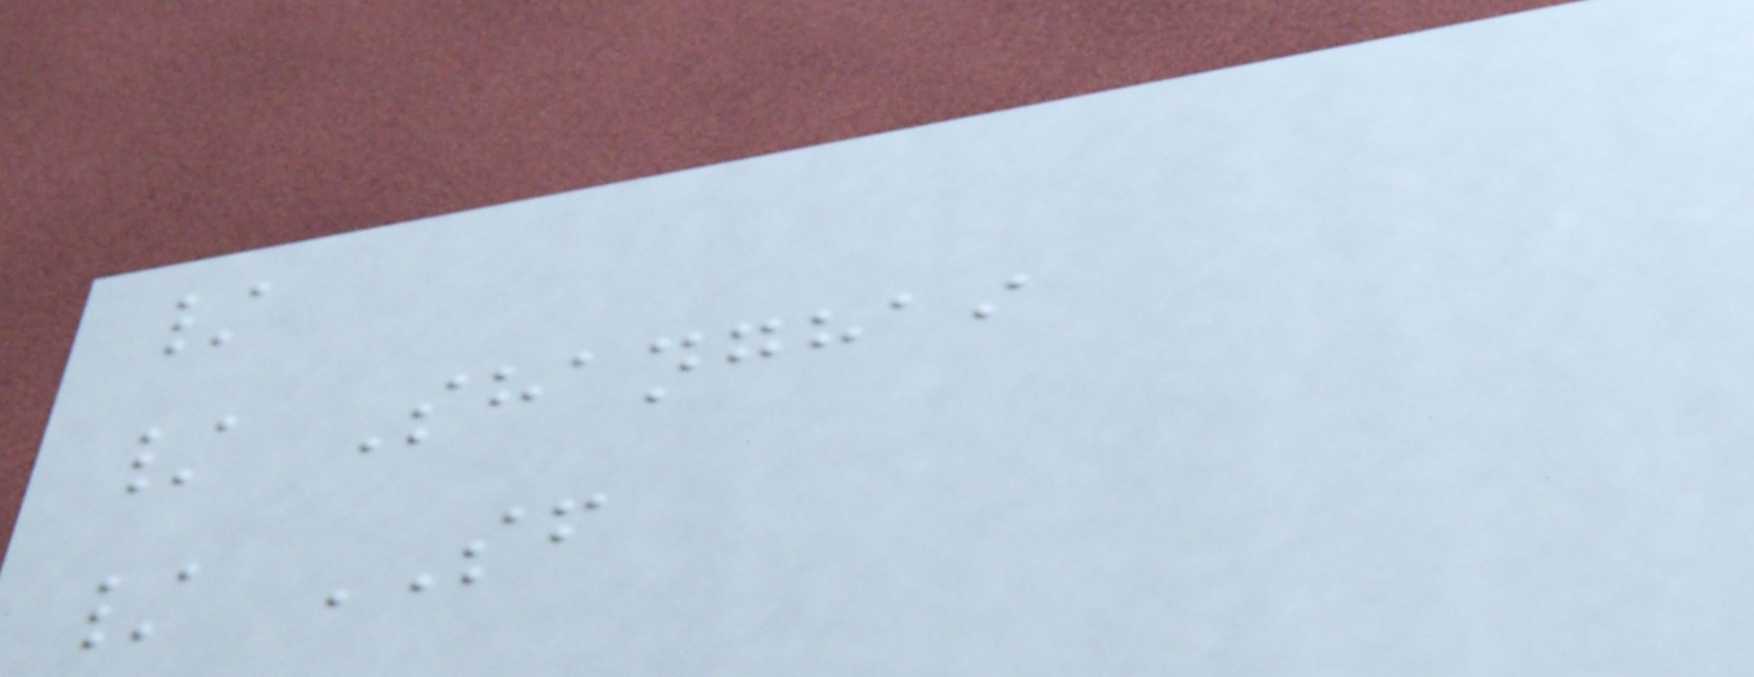/
/ Shanghai
/ SF
